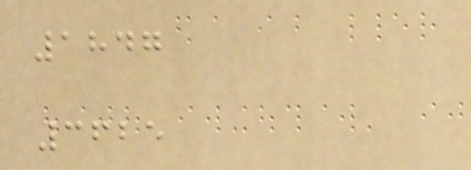1847
3625
